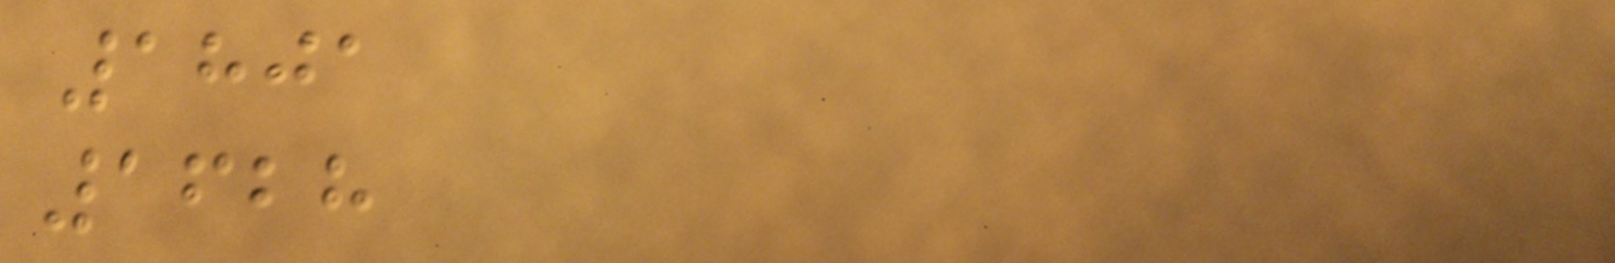1801
1628
